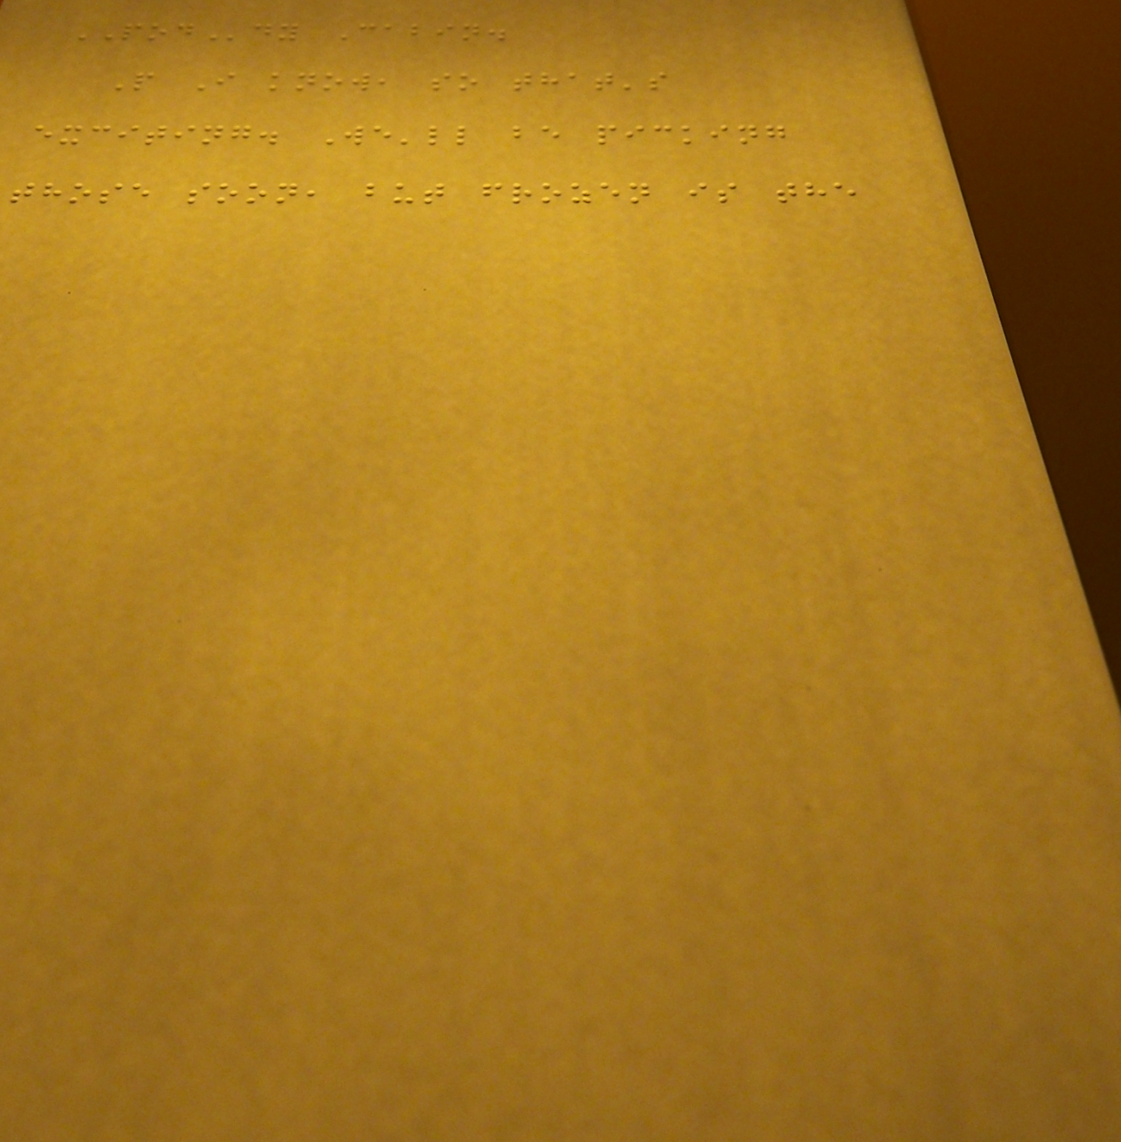PODdy Cabin.
P I know, so that's
exciting. We'll be picking
those soon, but frozen is the
